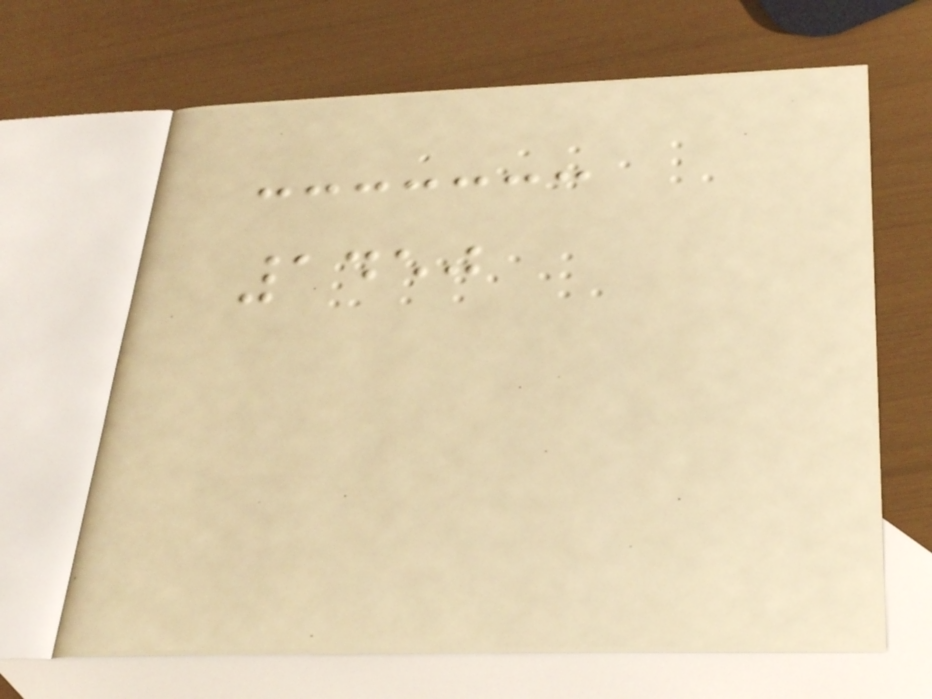1450
